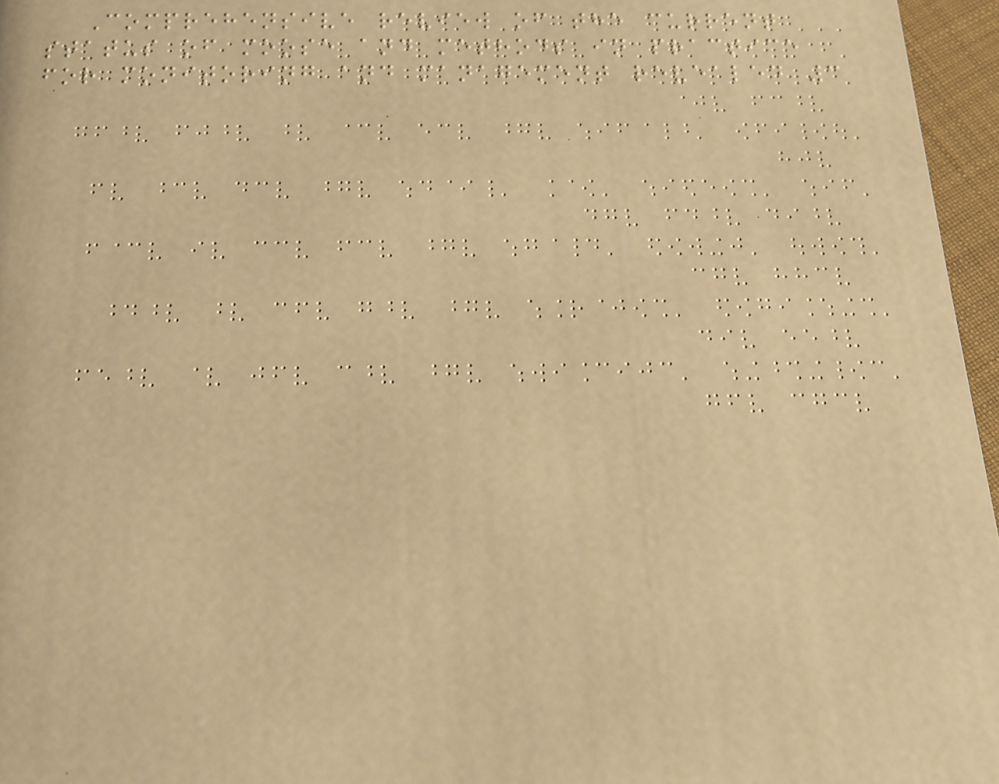Comprehensive review of the current
status of moose and methods in practice
for monitoring and management revealed 3
